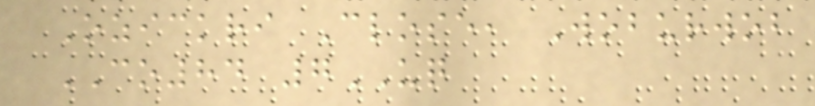Ozickri Close, Woburwob
CO84 7UQ
